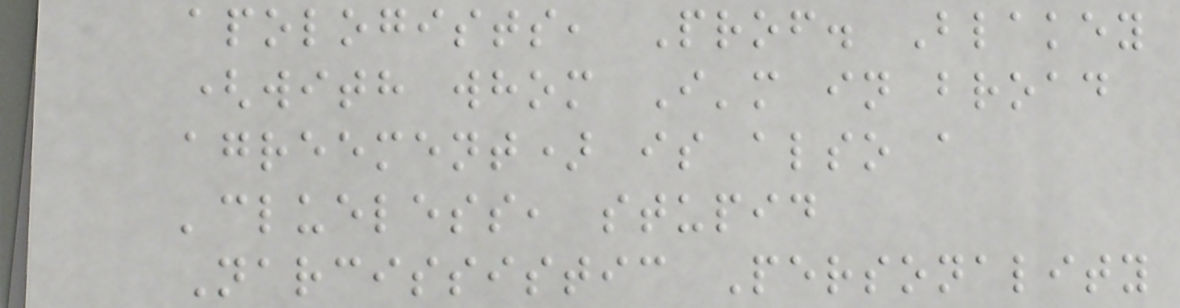apologists, Prof. Blakey
(with whom I'm in broad
agreement) is also a
'clueless, stupid
Narcissistic Personality
